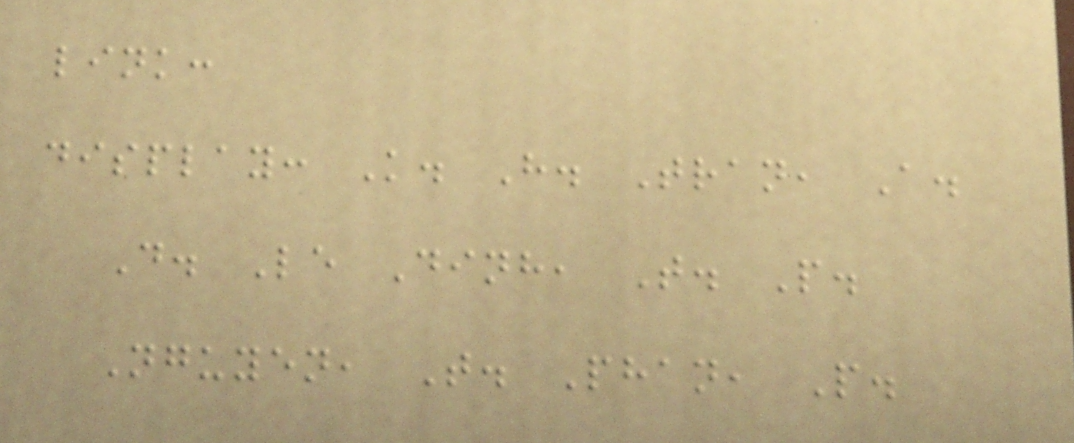link:
display: K. H. Tran, A.
D. Le Dinh, T. P.
Nguyen, T. Phan, P.
